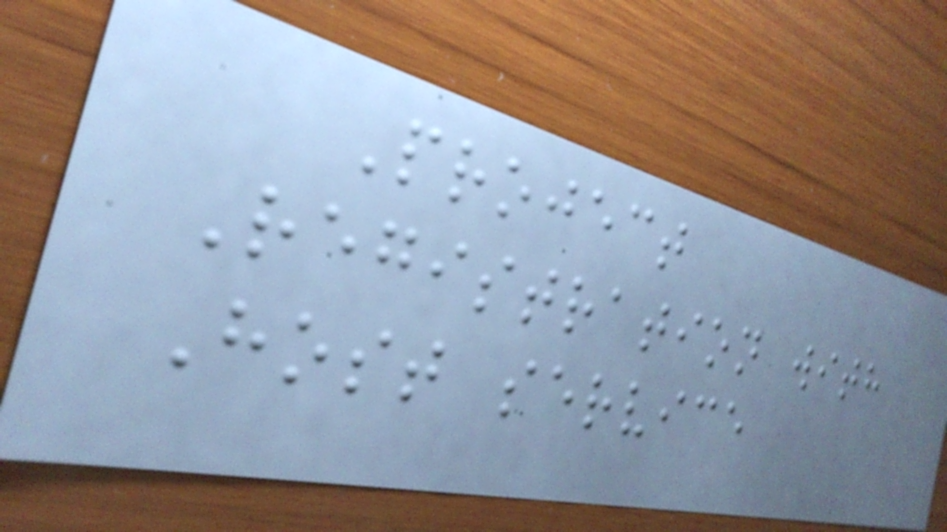Project
Registration with
Host service
